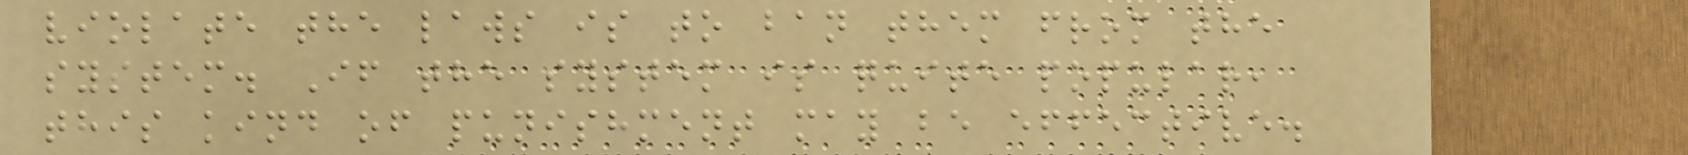violate the laws is to ban them from the
system. If the system is quite popular,
this kind of punishment may be effective.
